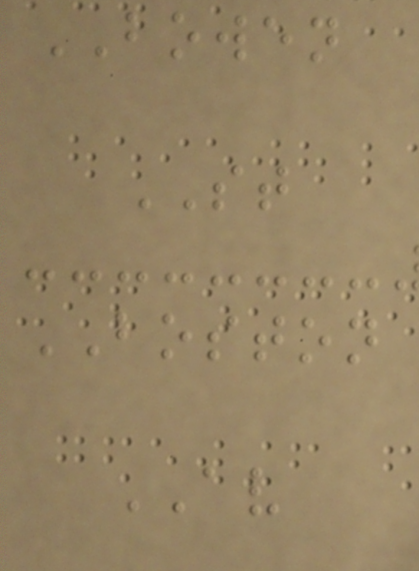BOWEN
ST
BOSTON
AV
